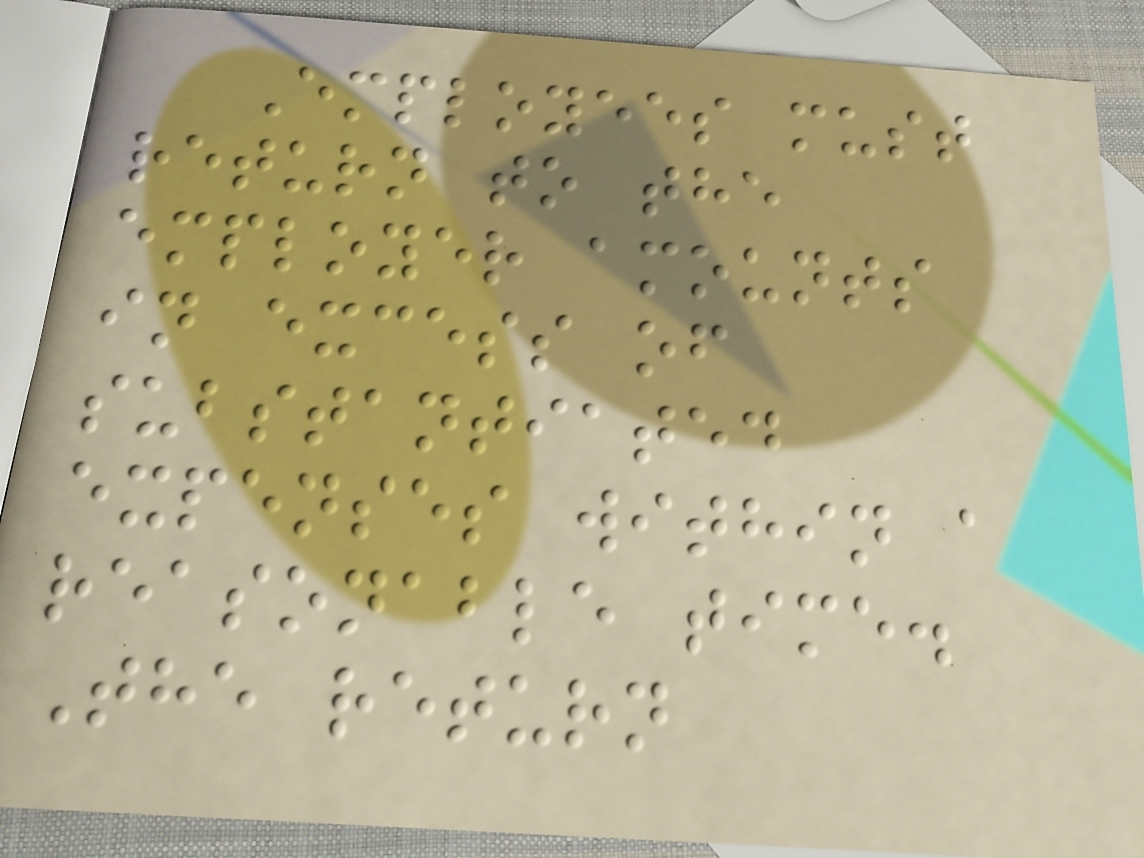Employees must
return to the
employer amounts
in excess of
substantiated
expenses within a
reasonable time.
The return
